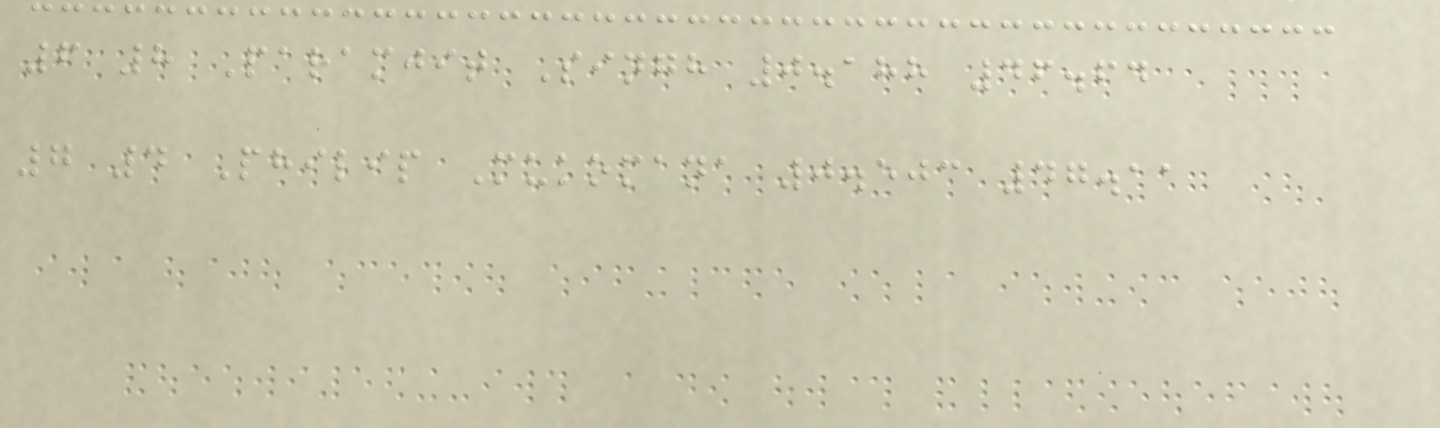6 8 Paramjit Singh 0.188 46.64
7 4 Philip Mukomana 0.503 47.11
